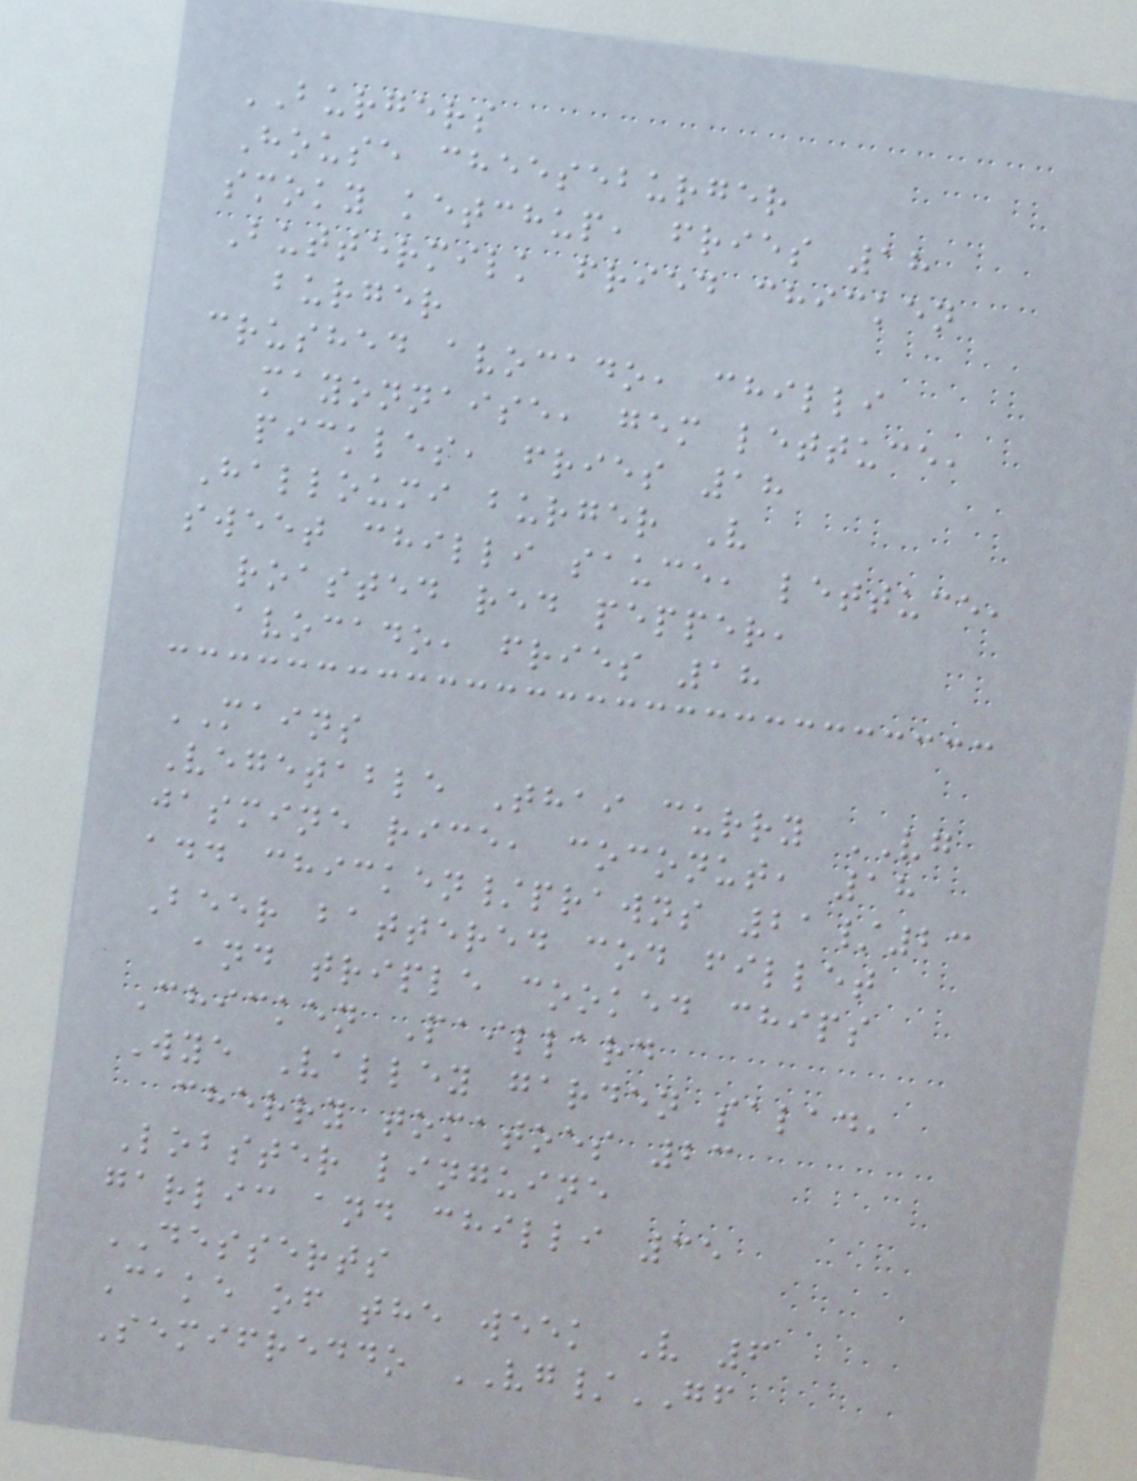BURGERS
House cheeseburger
smoky ketchup, fries 18
Buttermilk fried chicken
burger
crushed avocado, chilli
mayonnaise, gem lettuce,
pickles, fries 18
Halloumi burger V
sweet chilli sauce, lettuce,
roasted red pepper,
avocado, fries 18
MAINS
Vegetable Thai curry VG
jasmine rice, coconut, 18
add chicken/prawns 21/23
Beer battered cod fillet
and triple cooked chips
Chicken Paillard
Wye Valley garden salad,
cherry tomatoes 23
Lobster linguine
garlic and chilli 35
DESSERTS
Cake of the week V 6
Semifreddo VG/GF
